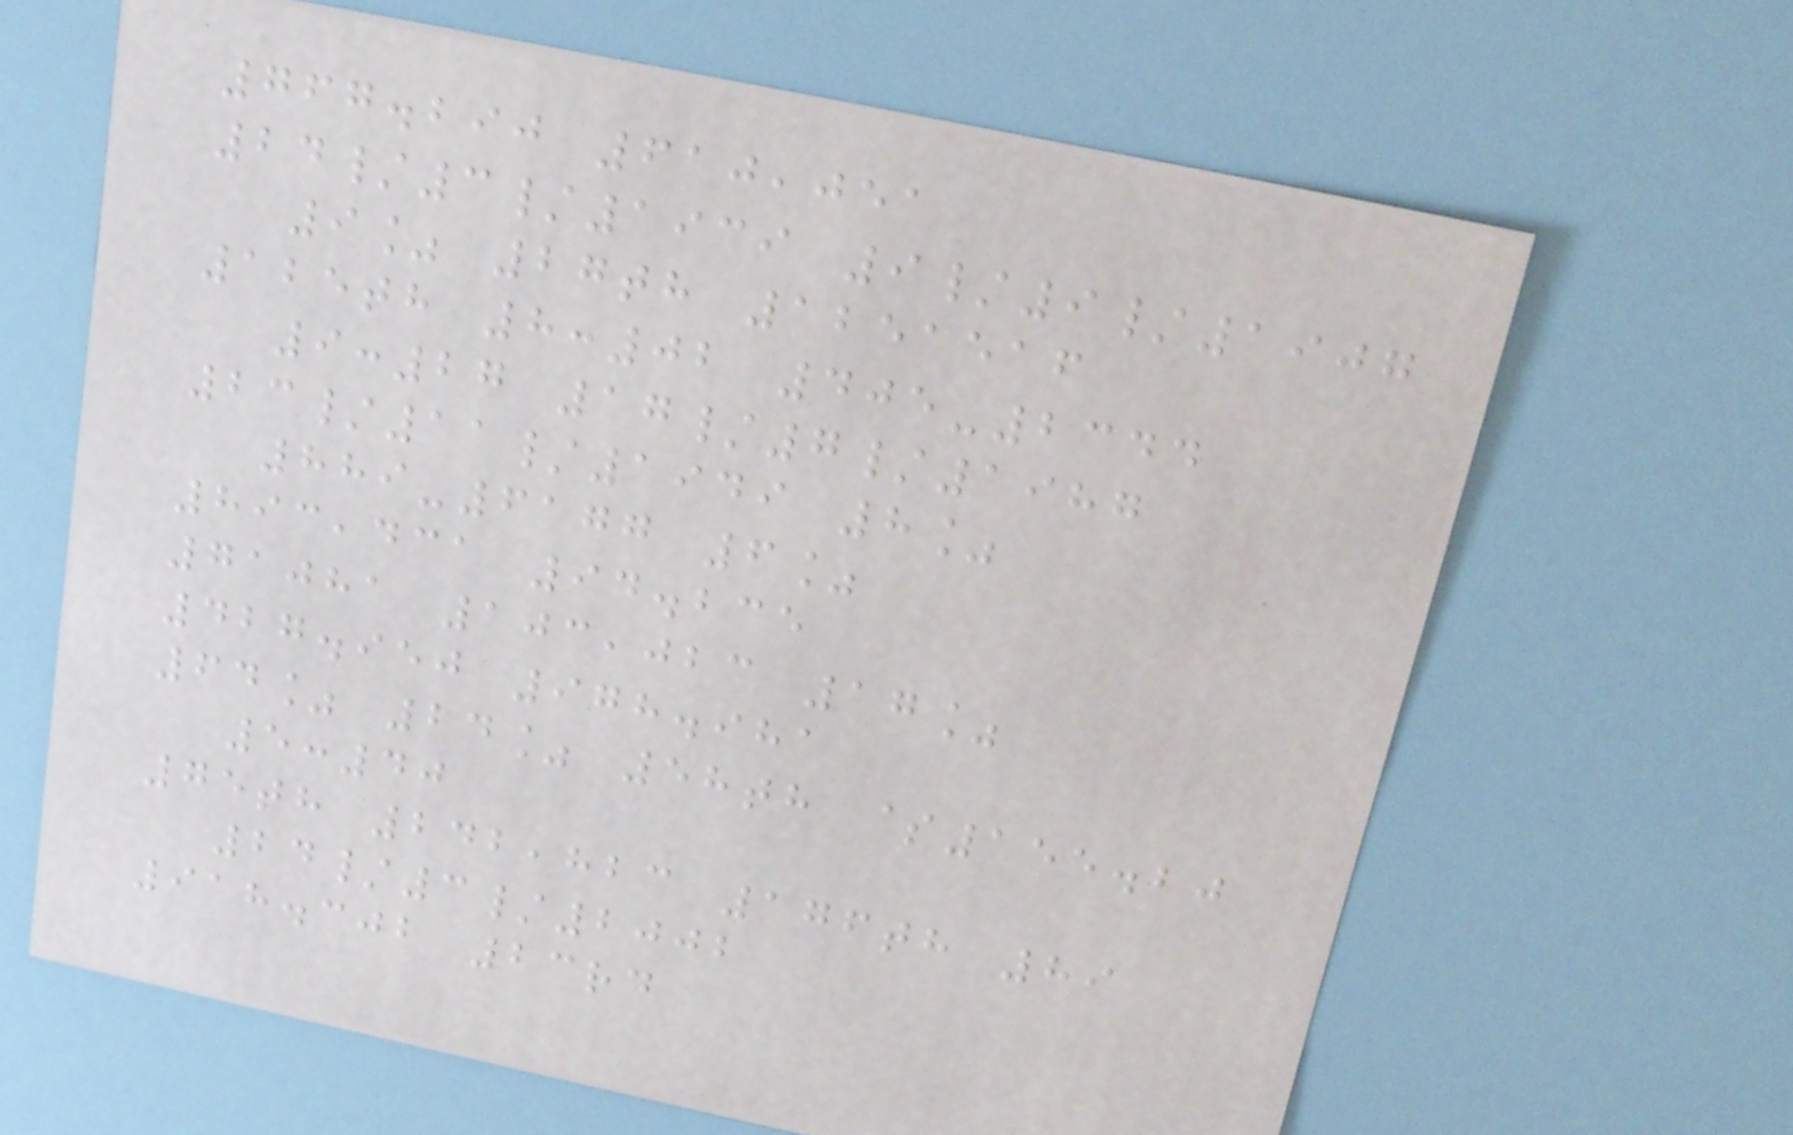767.290 610,051
24/3/1939 9/9/1907
9% 27th 1251516
125th 8:02 405-2344
9:27 17/7/1987
23/11/1949 8%
889-6177 6%
893,431 94.235
71081 103,023 17%
427.950 978.981
64% 24% 58th $155.20
5:40
75th 242,823 176th 89
24/3/2002
918.302 23rd
